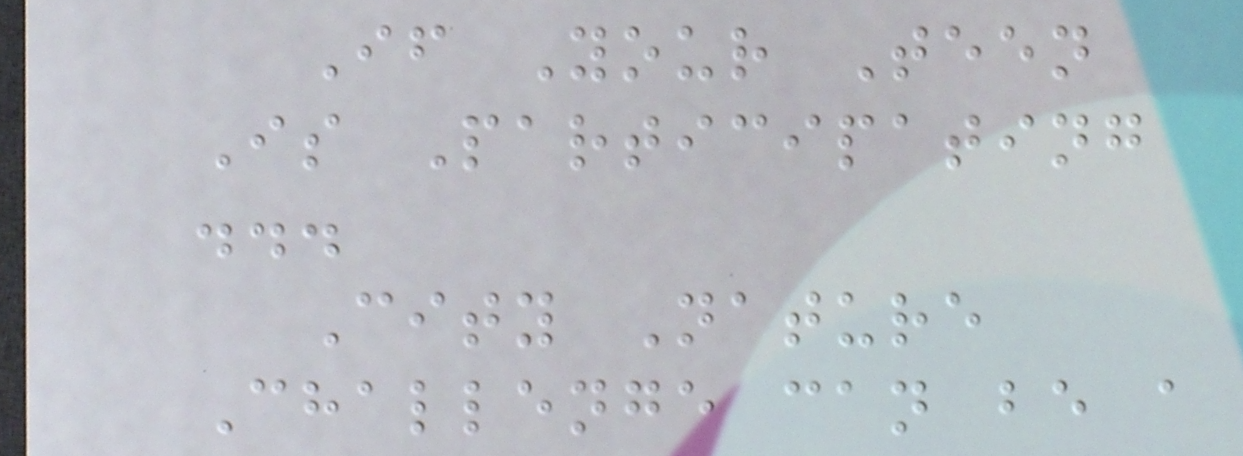If Your Teen
Is Participating
...
City Nature
Challenge can be a
